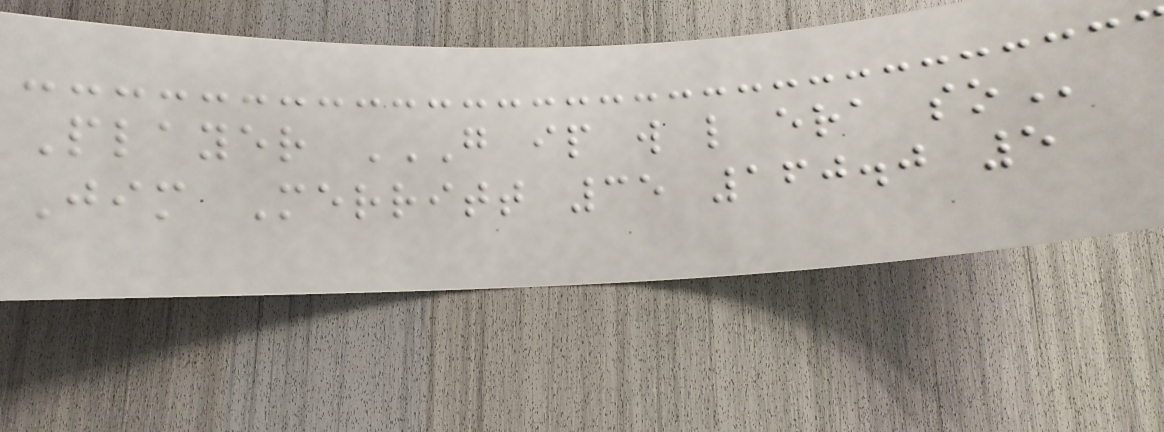Player G IP W L ERA SO
Jim Merritt 35 160.0 5
